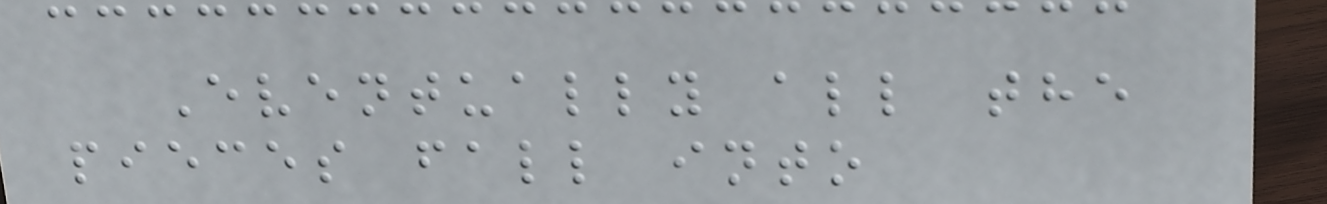Eventually all the
pieces fall into
